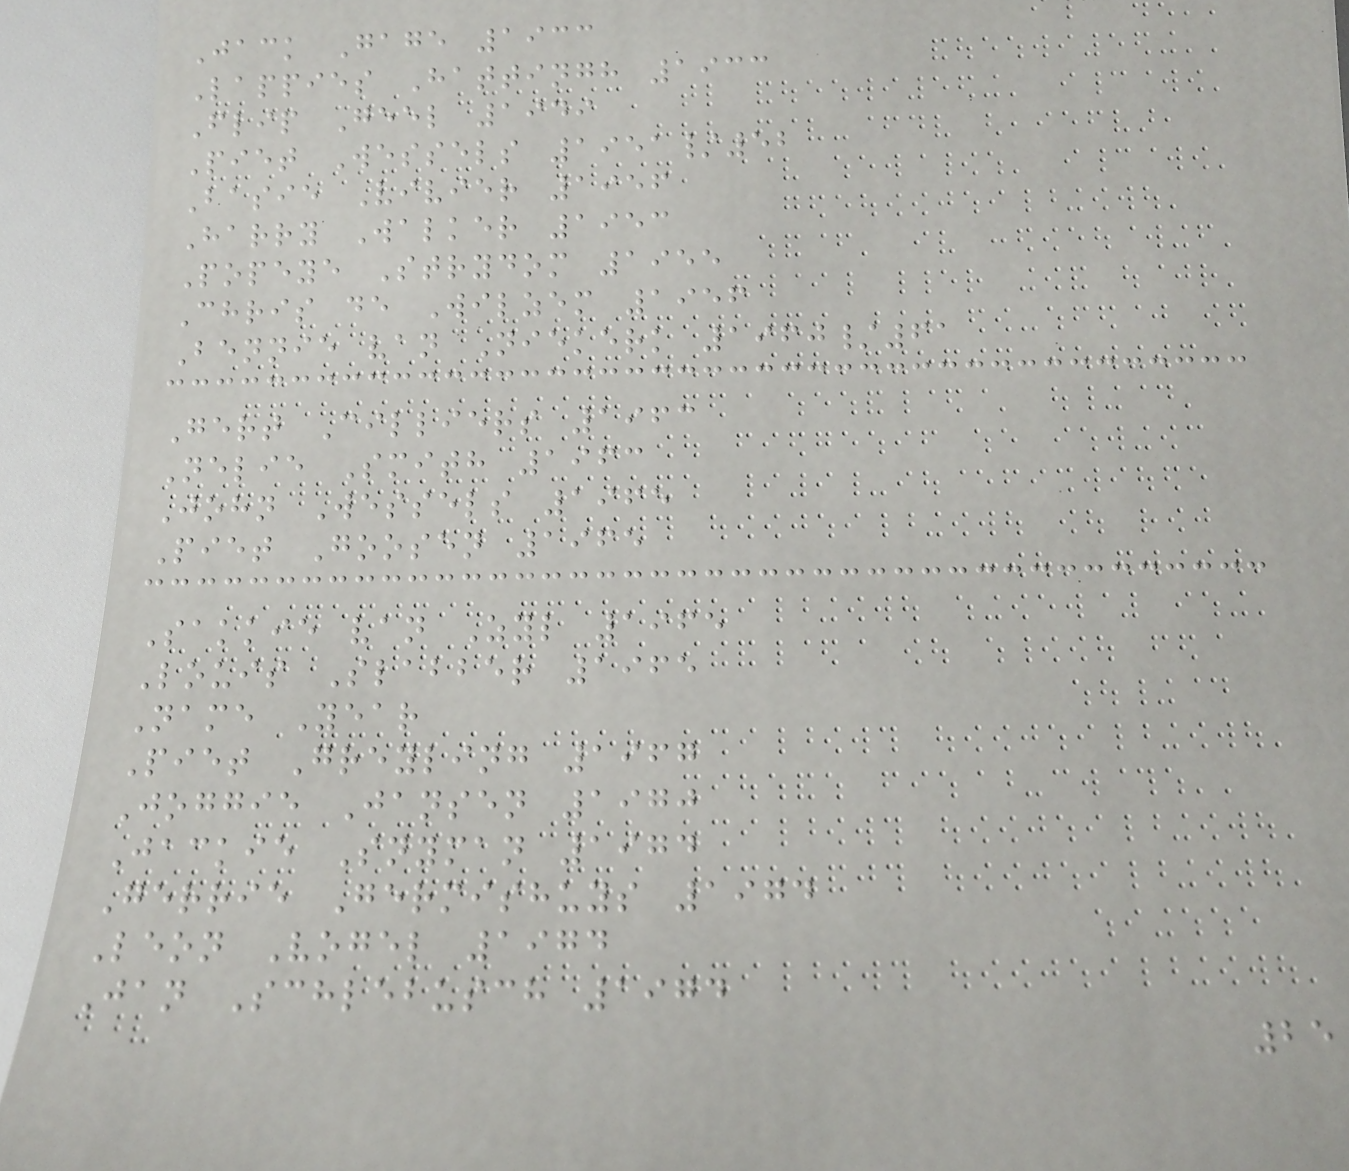Jack Gage 1933
Lappies Hattingh 1933
Flip Geel 1949
Piet Wessels 1951/52
Basie Vivier 1956
Harry Walker 1953
Popeye Strydom 1955
Chris de Wilzem 1956
Bennie van Niekerk 1960/61
Gert Cilliers 1963
Nelie Smith 1963
John Wessels 1965
Piet Goosen 1965
Sakkie van Zyl 1965
Louis Slabber 1965
Name Year
Piet Greyling 1967
Joggie Jansen 1970
Jackie Snyman 1974
Gerrie Germishuys 1974
Leon Vogel 1974
Jan Schlebusch 1974
25
